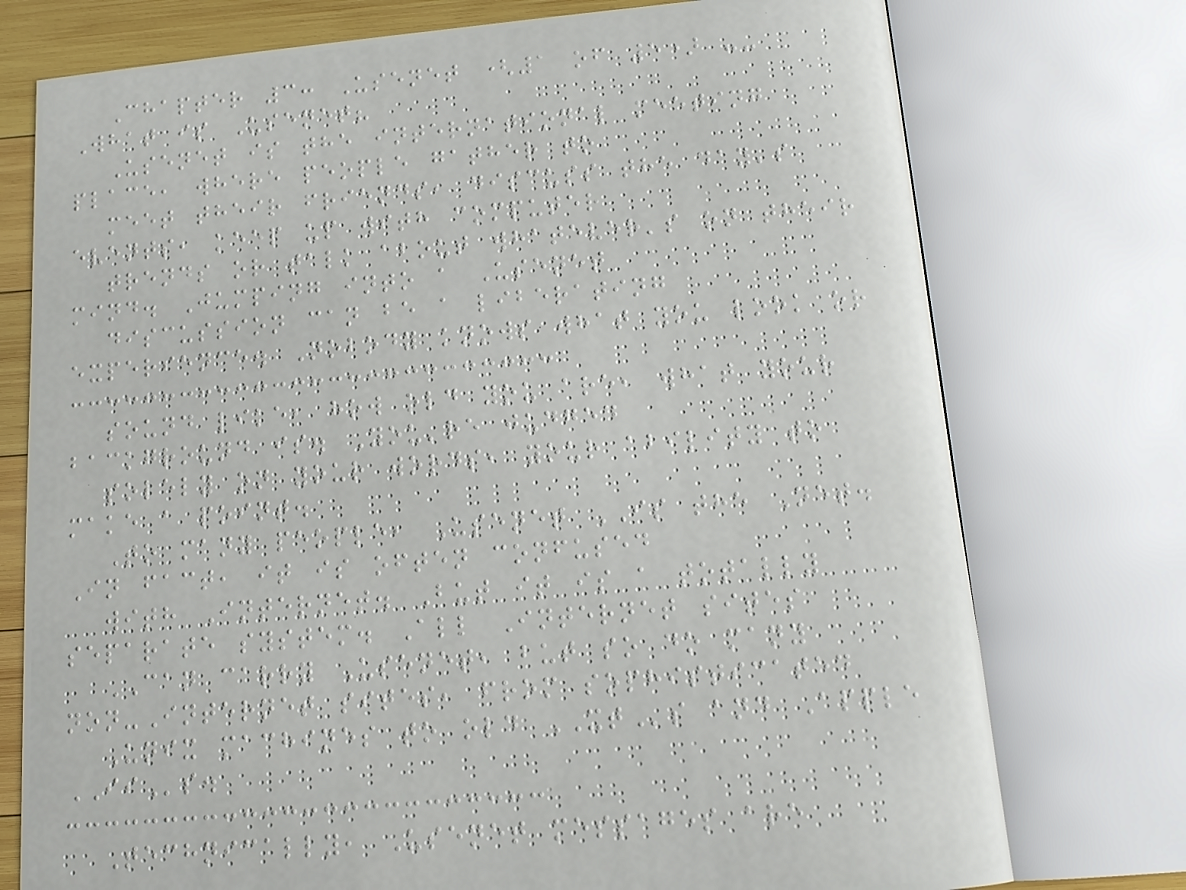Chapter 3: Usenet (1 of 5) --
What is Usenet?
Usenet is the international meeting
place, where people gather to
meet their friends, discuss the day's
events, keep up with computer
trends or talk about whatever's on their
mind. Jumping into a Usenet
discussion can be a liberating
experience. Nobody knows what you look or
sound like, how old you are, what your
background is. You're judged
solely on your words, your ability to
make a point.
To many people, Usenet IS the Net.
In fact, it is often confused
with Internet. But it is a totally
separate system. All Internet sites
CAN carry Usenet, but so do many
non-Internet sites, from sophisticated
Unix machines to old XTs and Apple
IIs.
Technically, Usenet messages are
